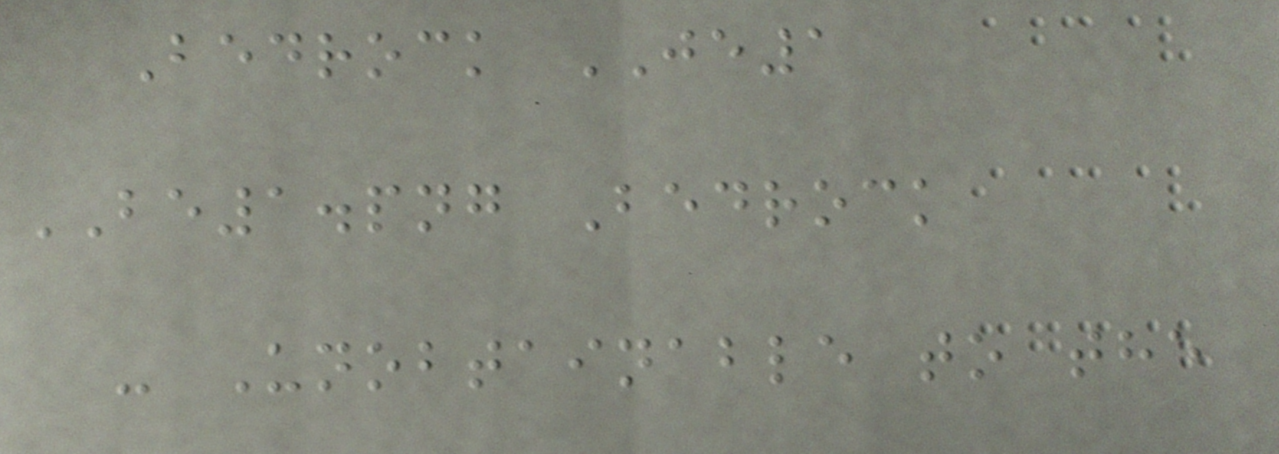Bedrock JE1
BE1.png Bedrock
- Unobtainable to the
